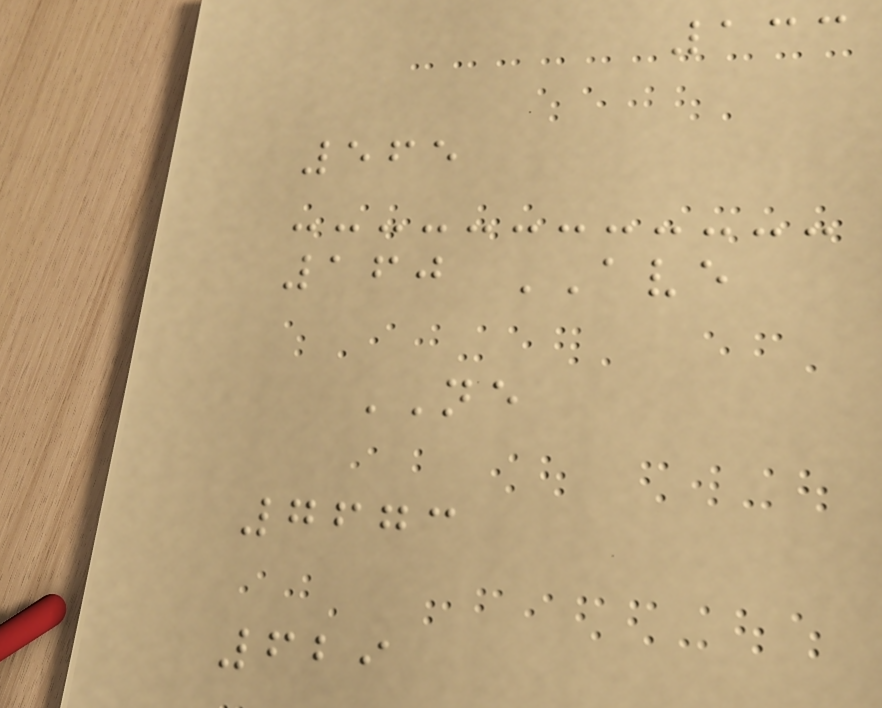133
565
160 AVE
NE
7673
629
